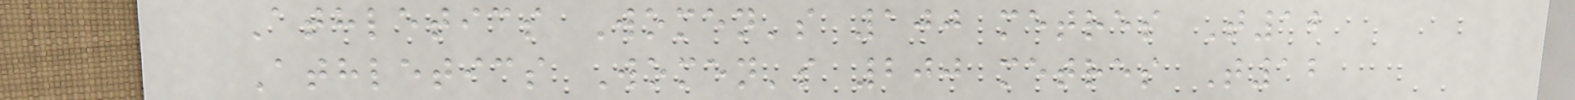Athletics Women's 100 metres T12
Athletics Women's 200 metres T12
